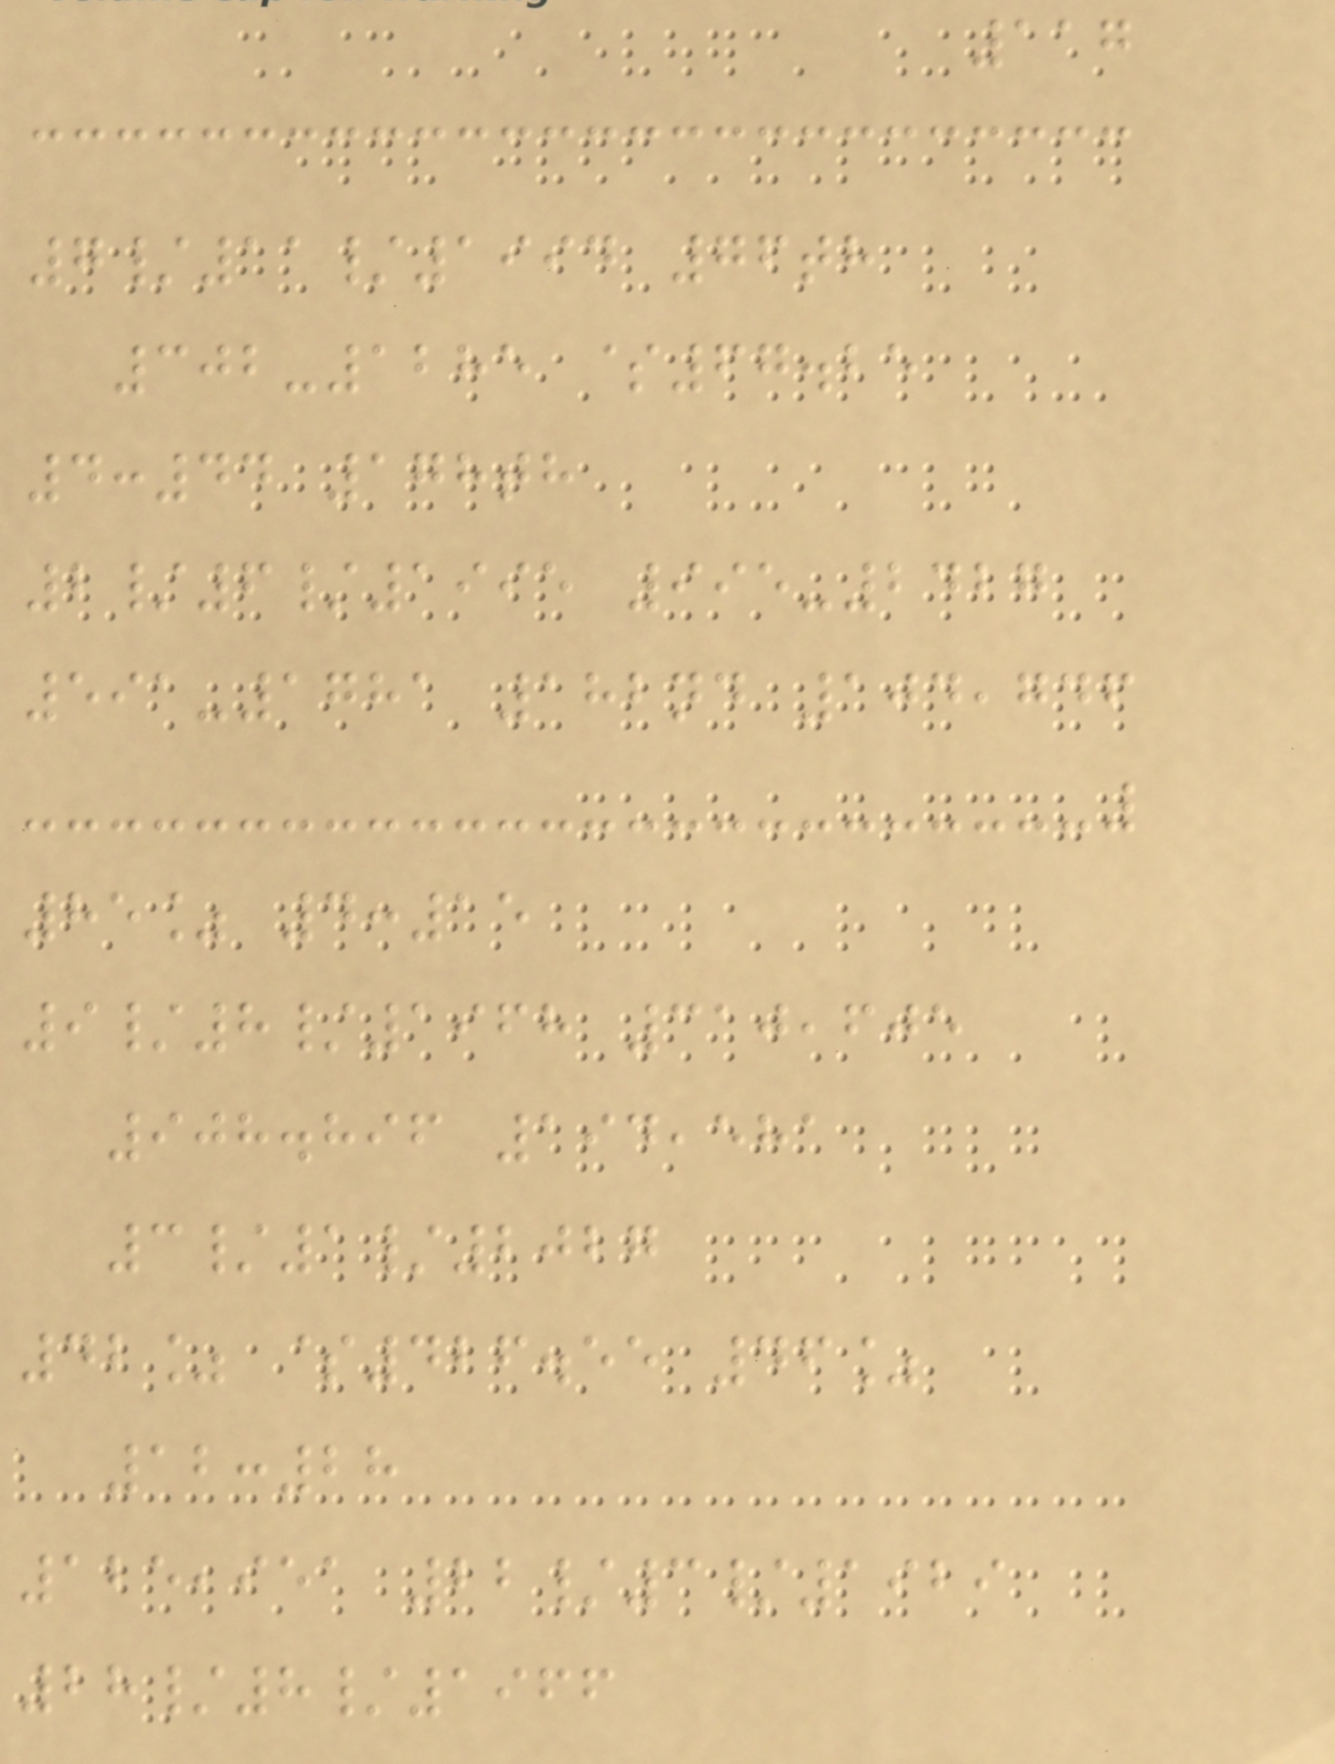117
7/11/1994 76th
302-1285 $67.25
4:44 178th
2/6/1995 995-2427
591-1781 182nd 104,746
85% 4:15
9/8/1968 310,605
908.896 194,581
3/1/2027
42% $426.55 46%
12:28
125,951 22/3/1929
28/8/1966
